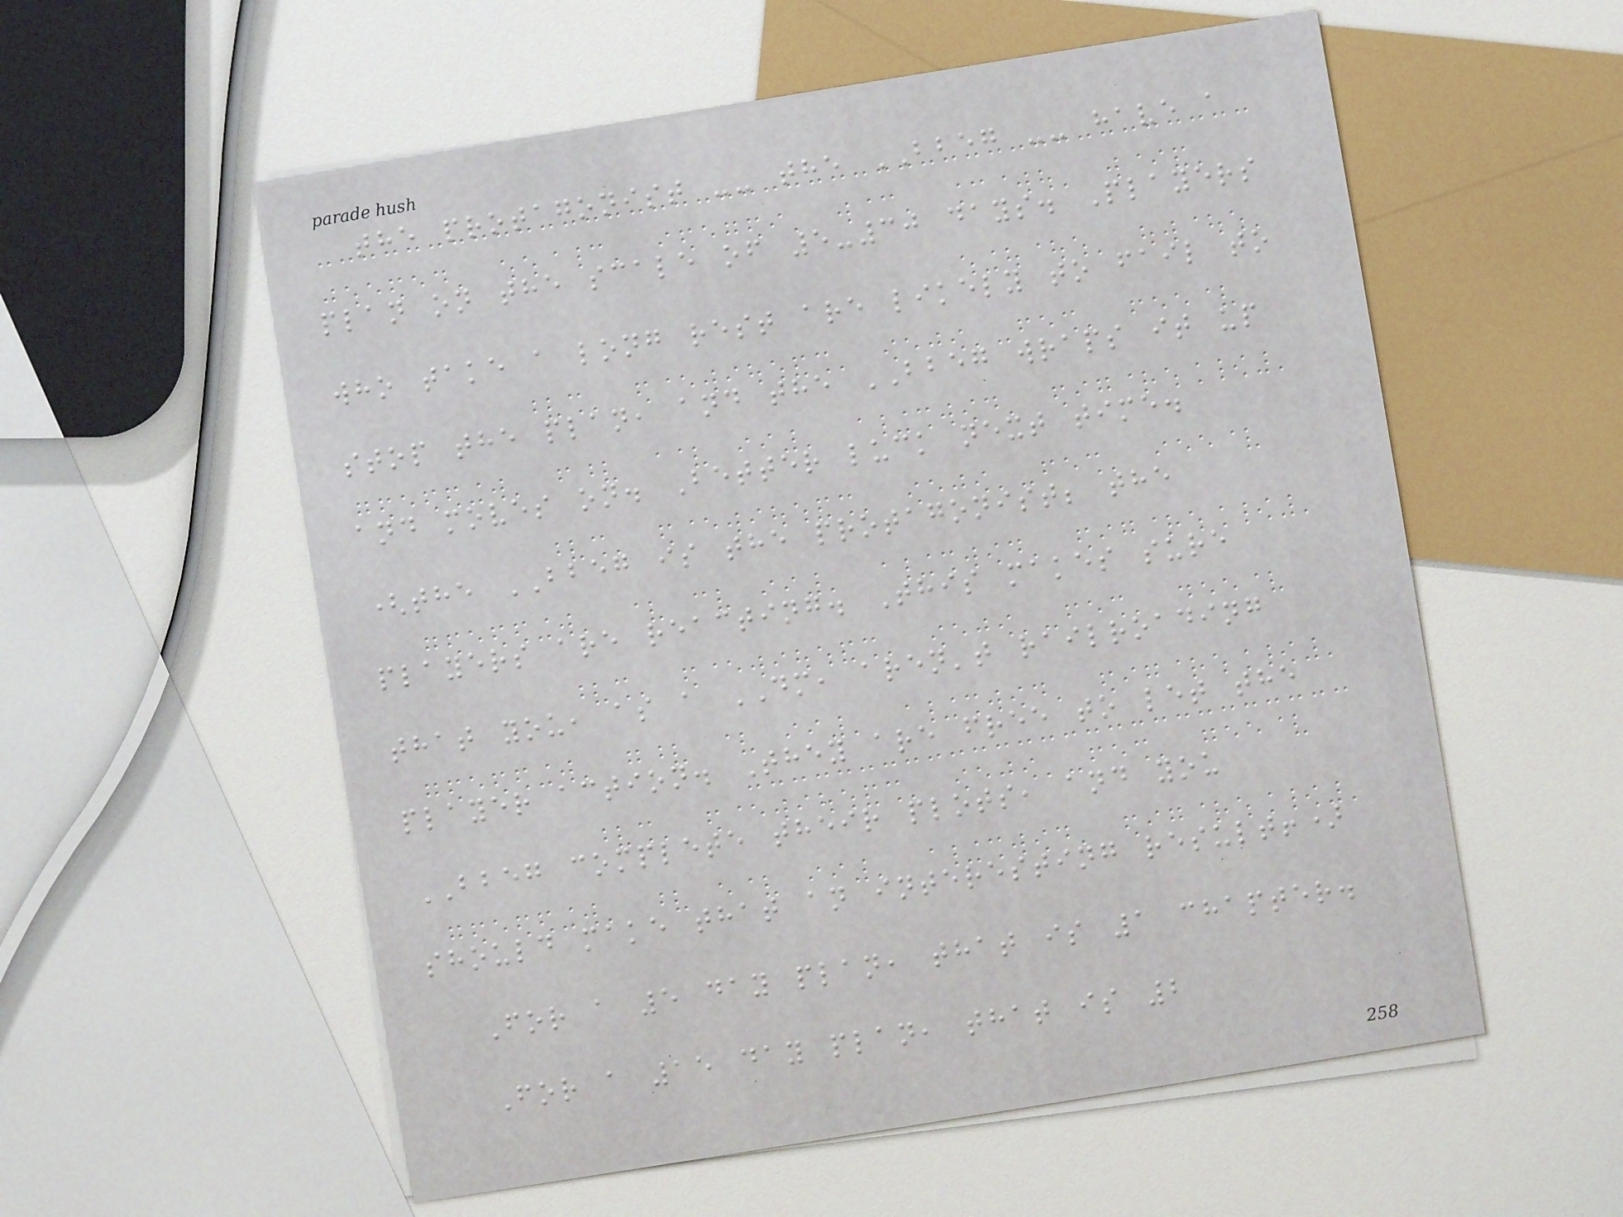the protagonist -- the BBEG -- have a
plan on the scale of 5-30 days. Players
who take a long rest are likely to fail to
stop the plan, and the BBEG wraps it up
and moves on. Better luck next time.
(the BBEG is the protagonist; the
players are reacting. This makes sure
that you, as a DM, aren't railroading
player action. They are free to let the
BBEG complete their plots, and you
should make that an interesting result!)
For a 5 day plan, that is 1 chapter.
For a 15 day plan, that is 2
